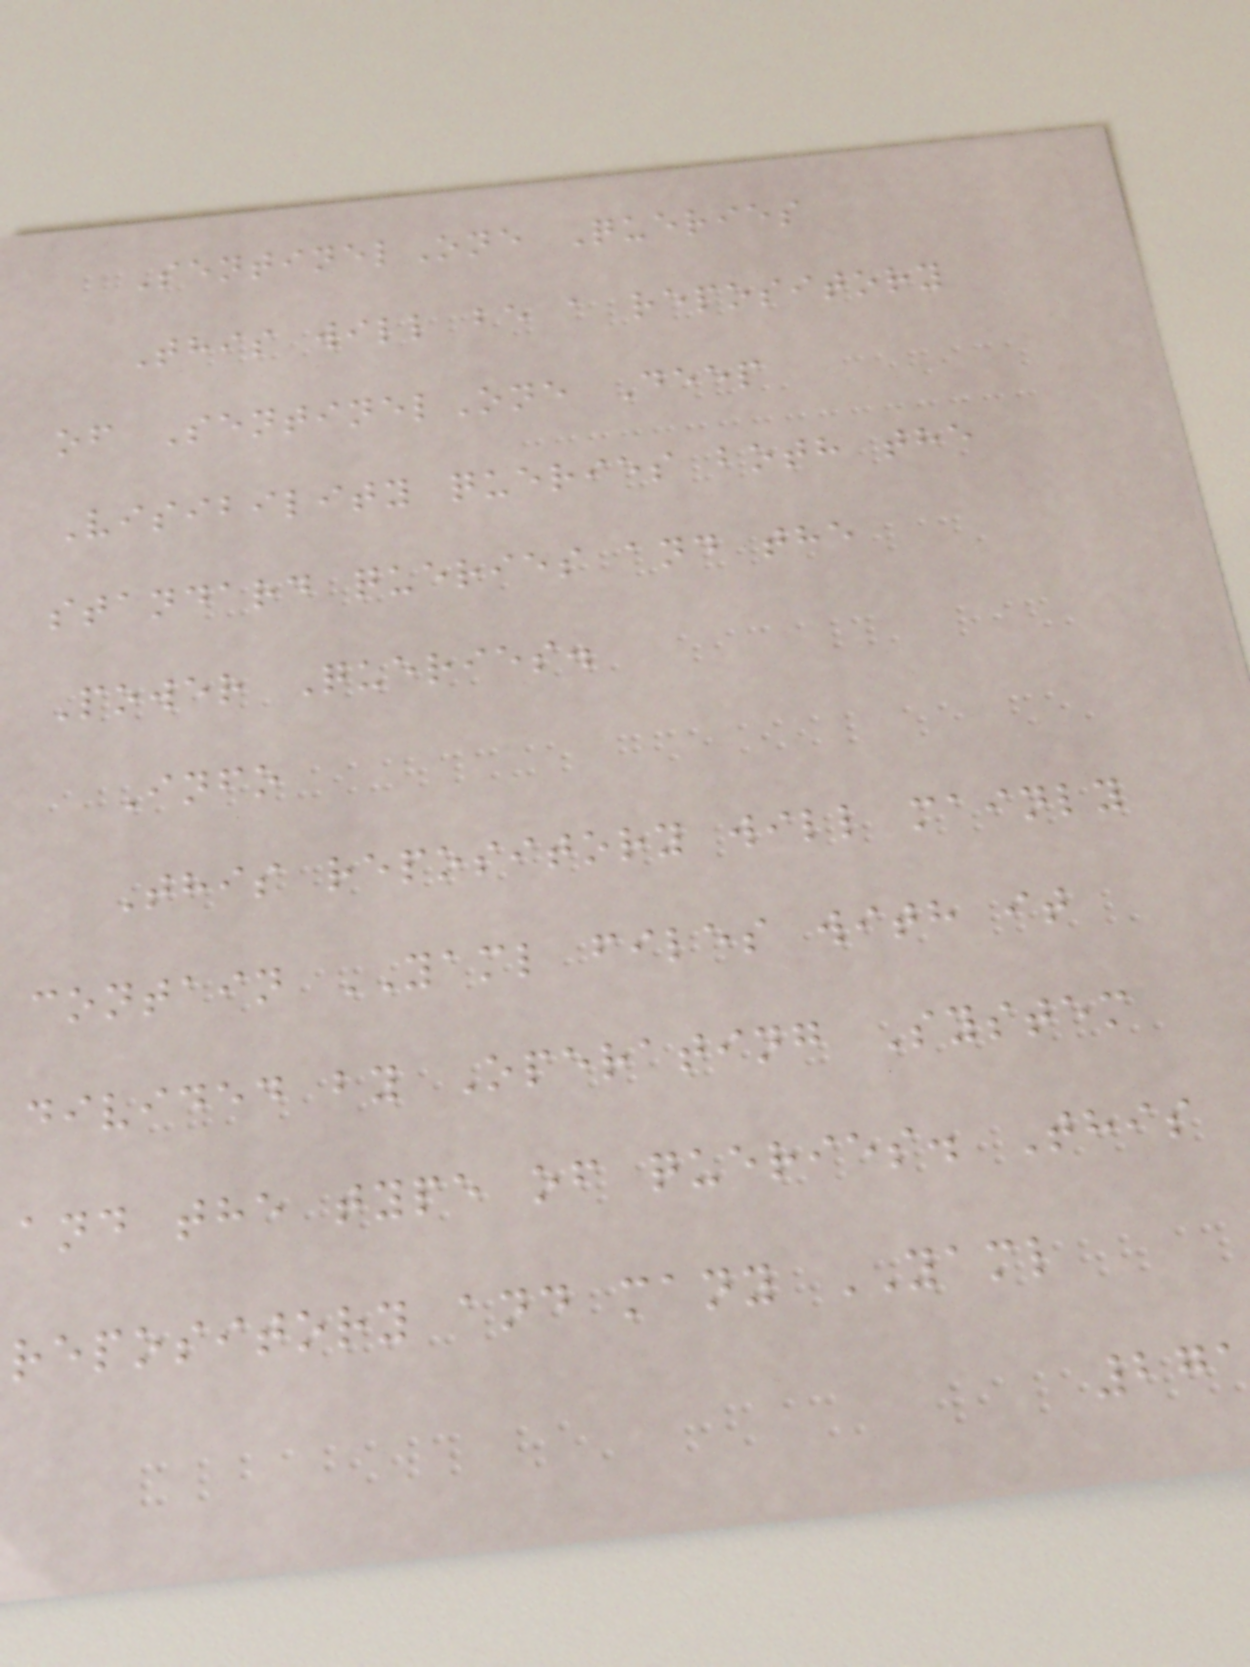SentinelOne Queries
This will be a repository
of SentinelOne Deep
Visibility queries both the
standard queries and the
Power Queries.
Info
This repository will mainly
contain YAML files with it
divided by Operating System
and the type of queries. This
repository and many YAML
